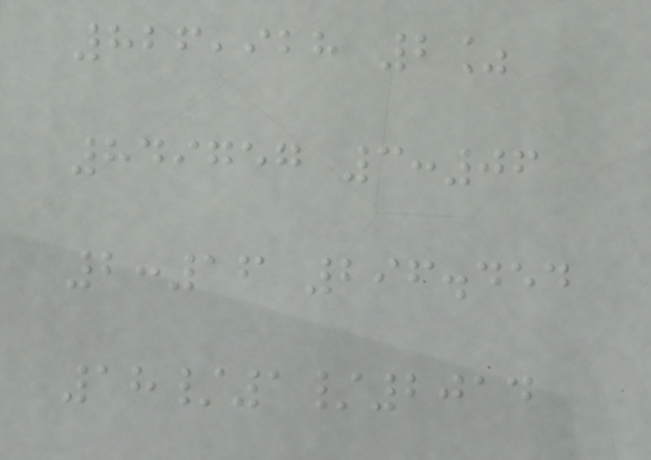826,928 2%
849757 3:06
2:16 296.454
18/1/2014
